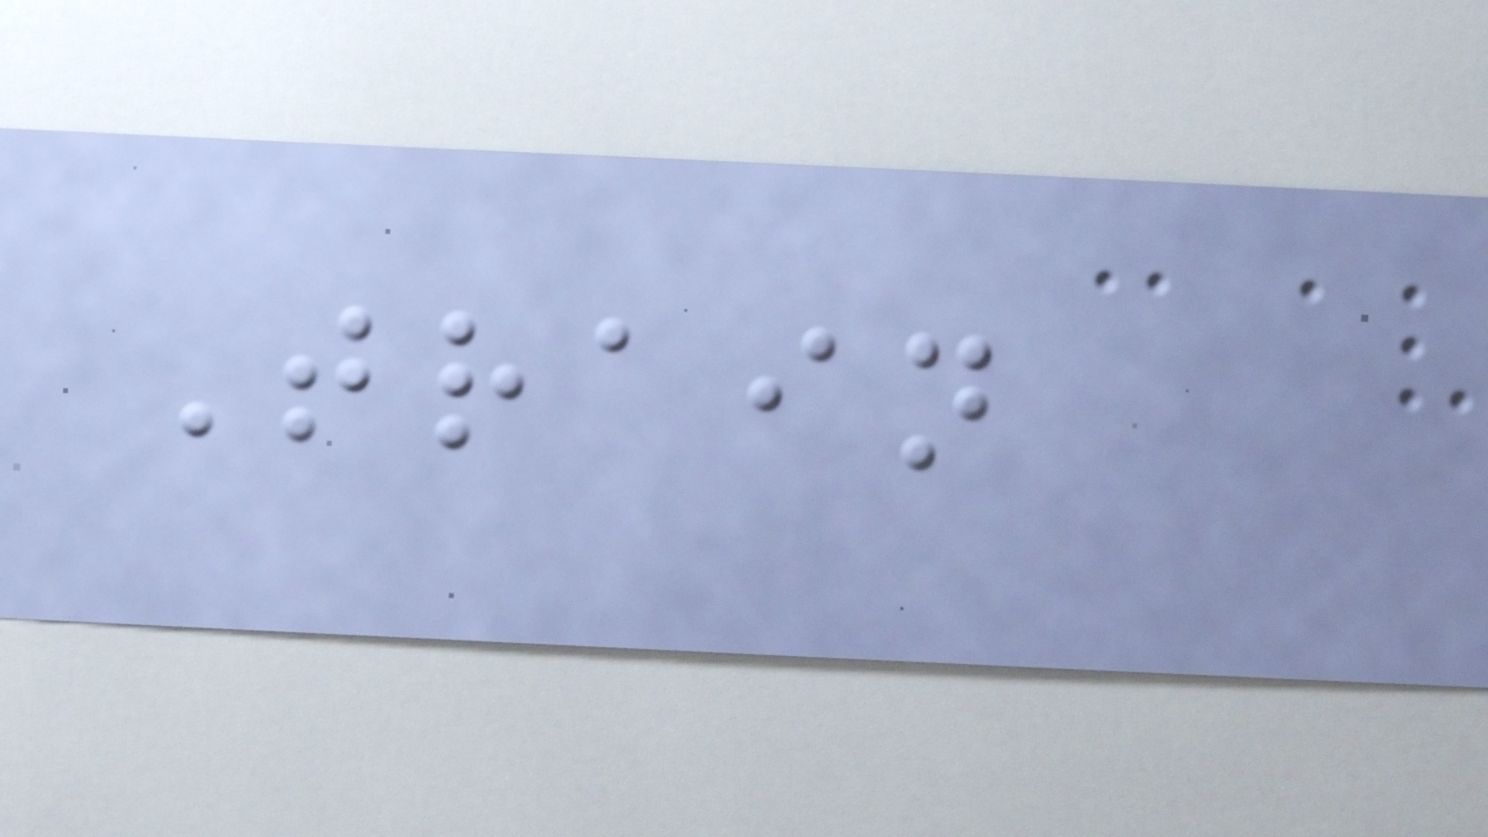Train
